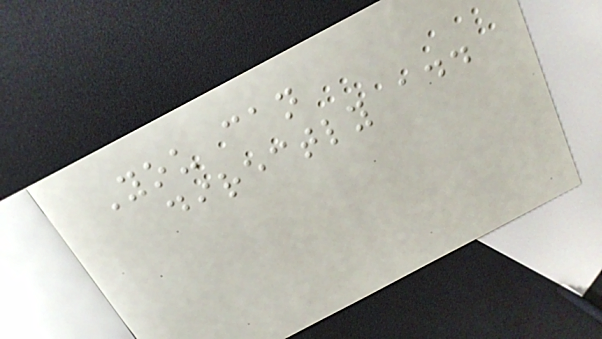You can
directly add
